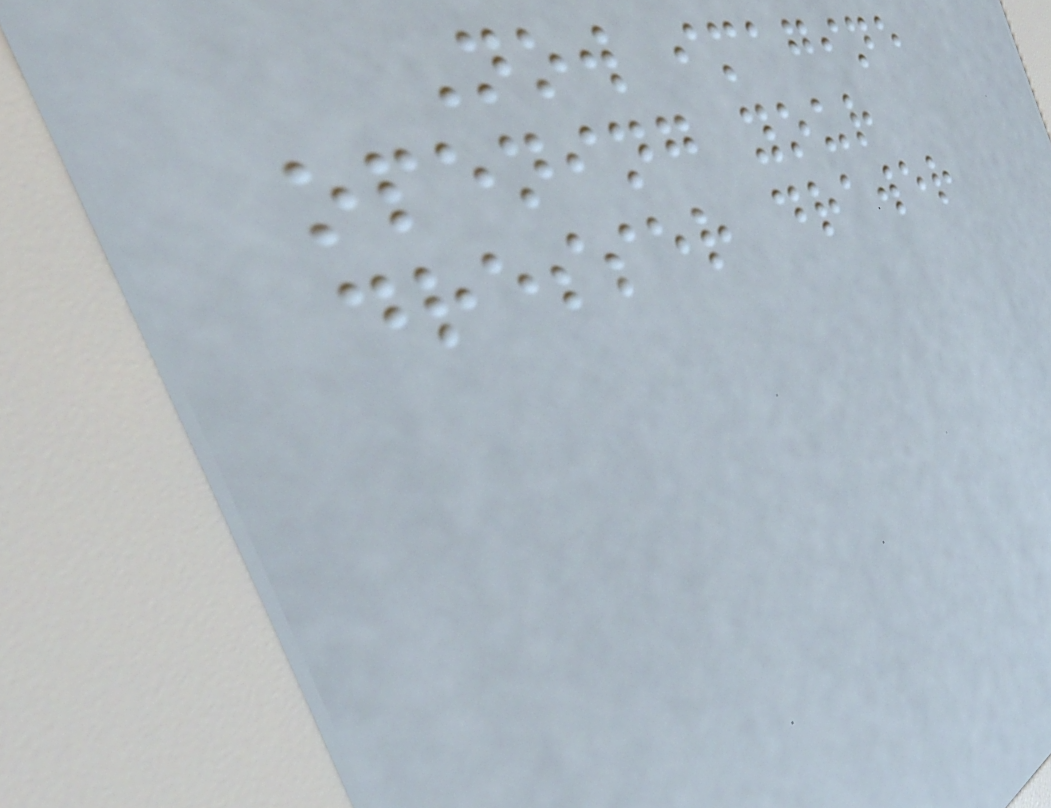Now imagine
opening your
dresser drawer
